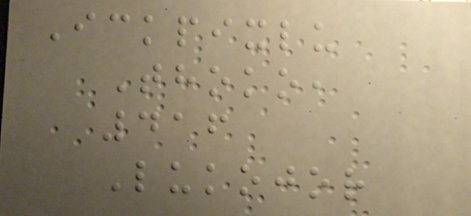Ickpixlu
Thoko,
416
Lukojor
